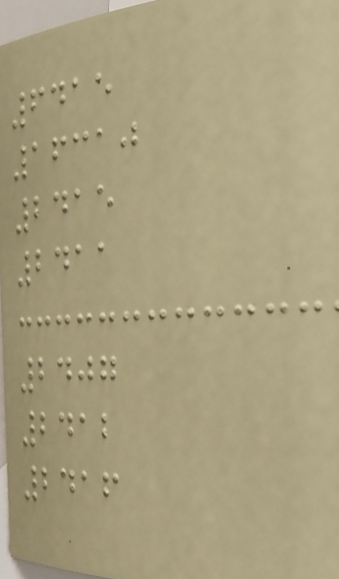6415
16310
2415
2411
2407
2412
2416
